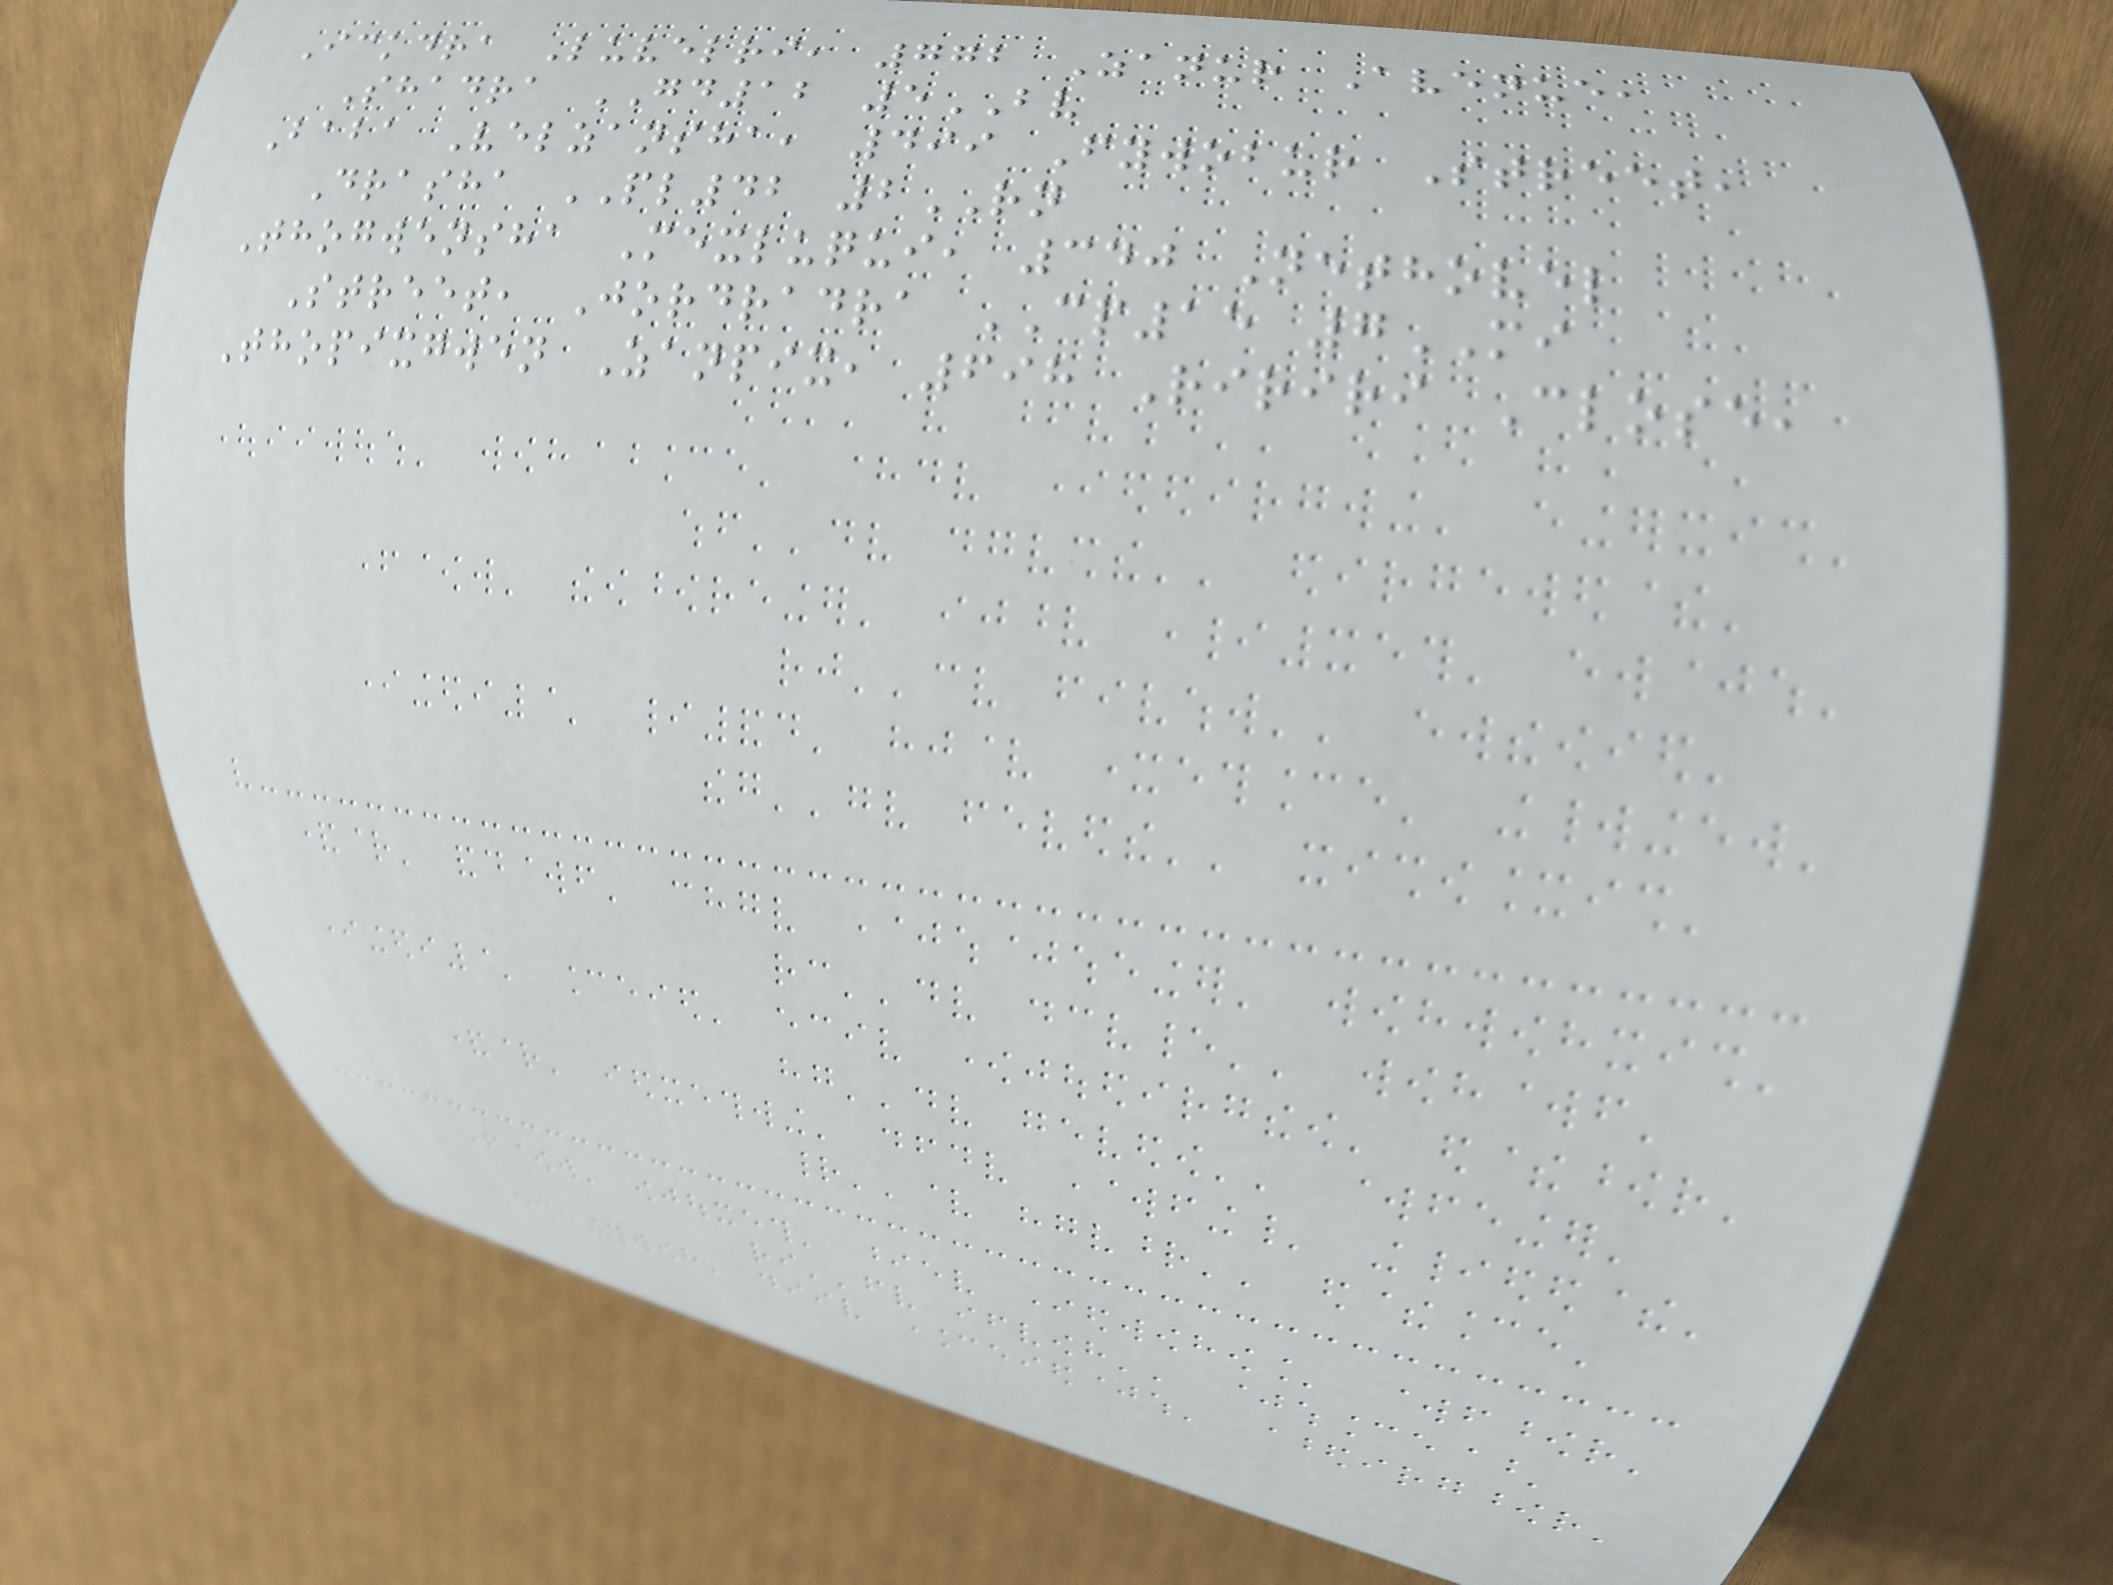Ickdra Luvelri, 772 Zanur Avenue,
Shadra GD12 5BV
Baba Velzansha, 499 Fywobur Street,
Drasha PL42 2RN
Thogwensha Mexluqui, 340 Nethovel
Street, Jordradra CP15 7MI
Thopixgwen Zanpix, 698 Ririri Close,
